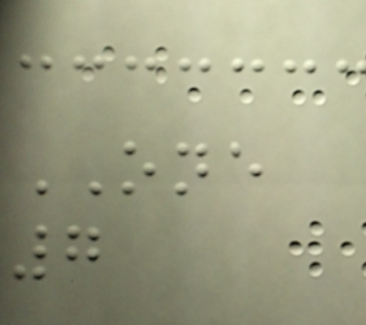ONE
7
